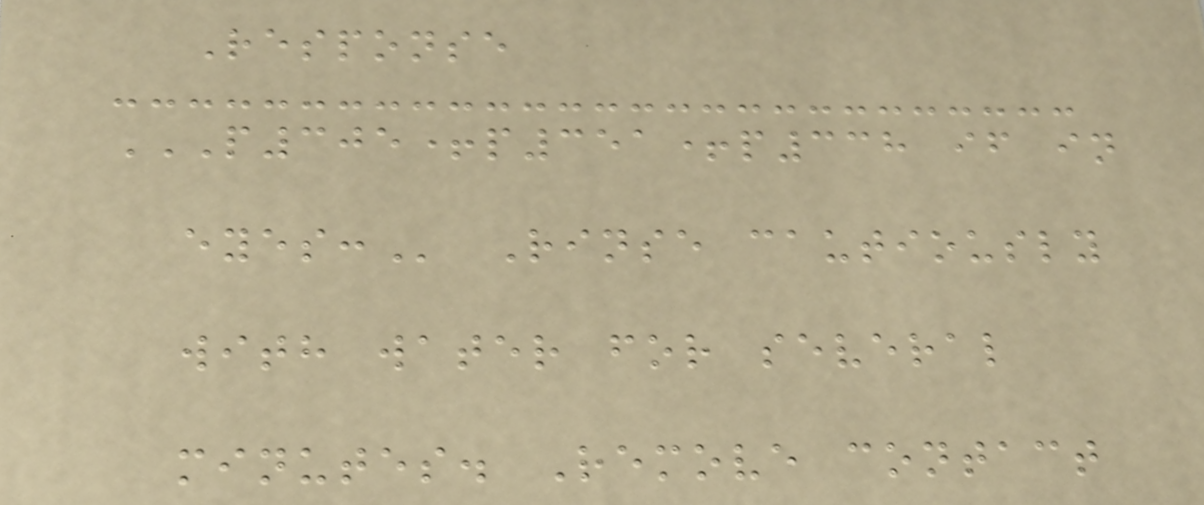Response
P305+P351+P338 IF IN
EYES: Rinse cautiously
with water for several
minutes. Remove contact
